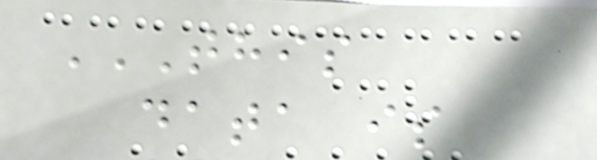THIS
DATA IS
